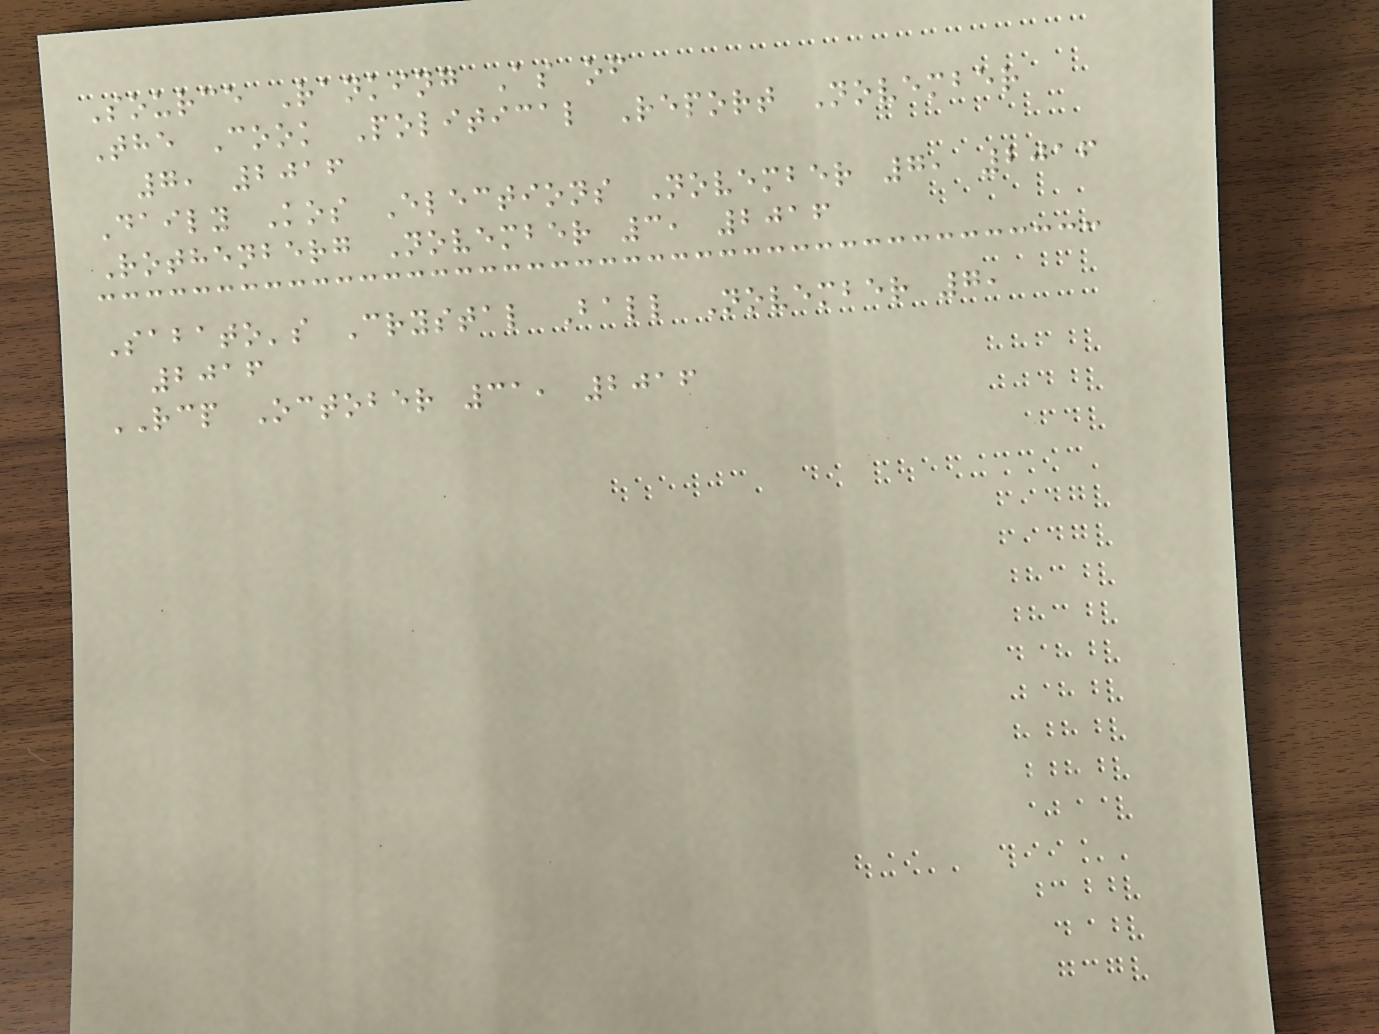Source Ranking As of
The Cook Political Report November
7, 2016
Daily Kos Elections November 7, 2016
Rothenberg November 3, 2016
Sabato's Crystal Ball November 7,
2016
RCP October 31, 2016
